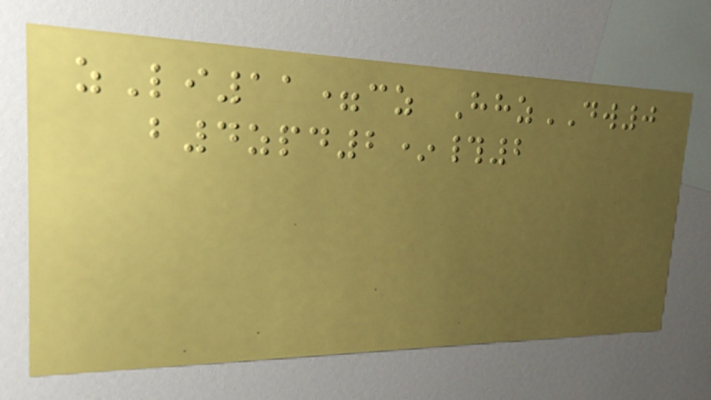zLi11=cz HhzDW0
b4zpd2*#2
